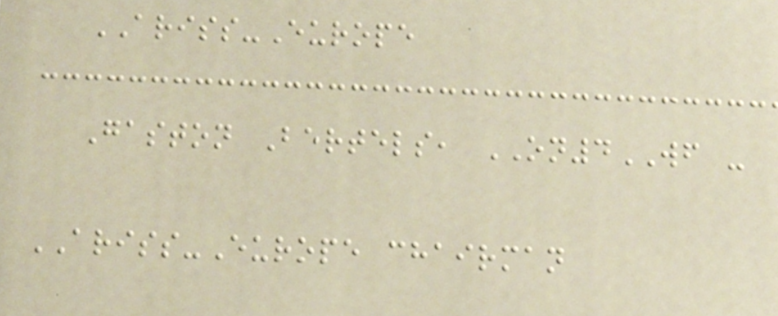ARISS-Europe
Gaston Bertels, ON4WF -
ARISS-Europe chairman
